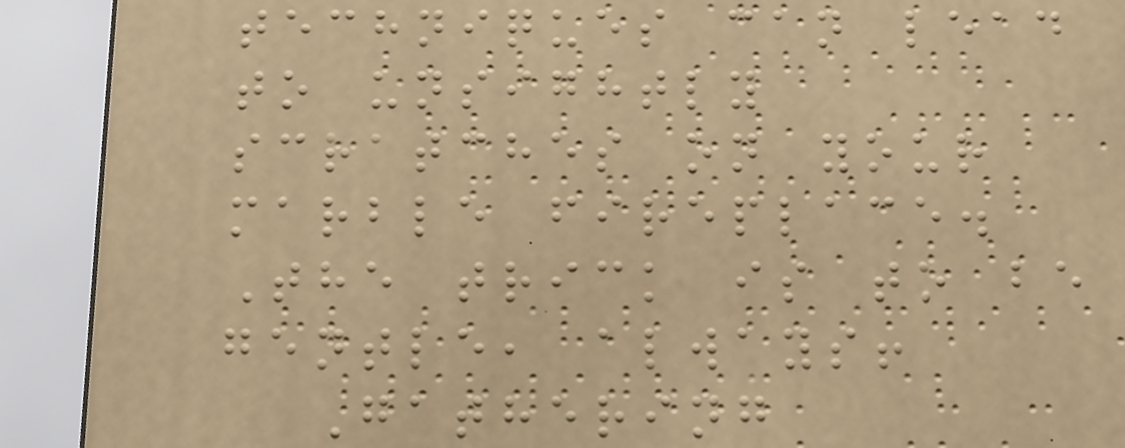techniques can lead
to unsightly
scratches on your
marble fireplace.
The trick is to be
gentle, always!
Gathering
